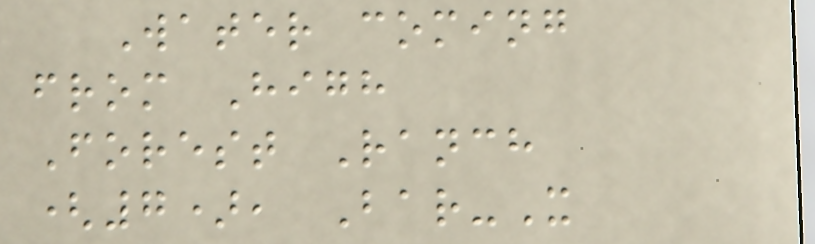Water coming
from High
Forest Ranch
(7), Bar-X
